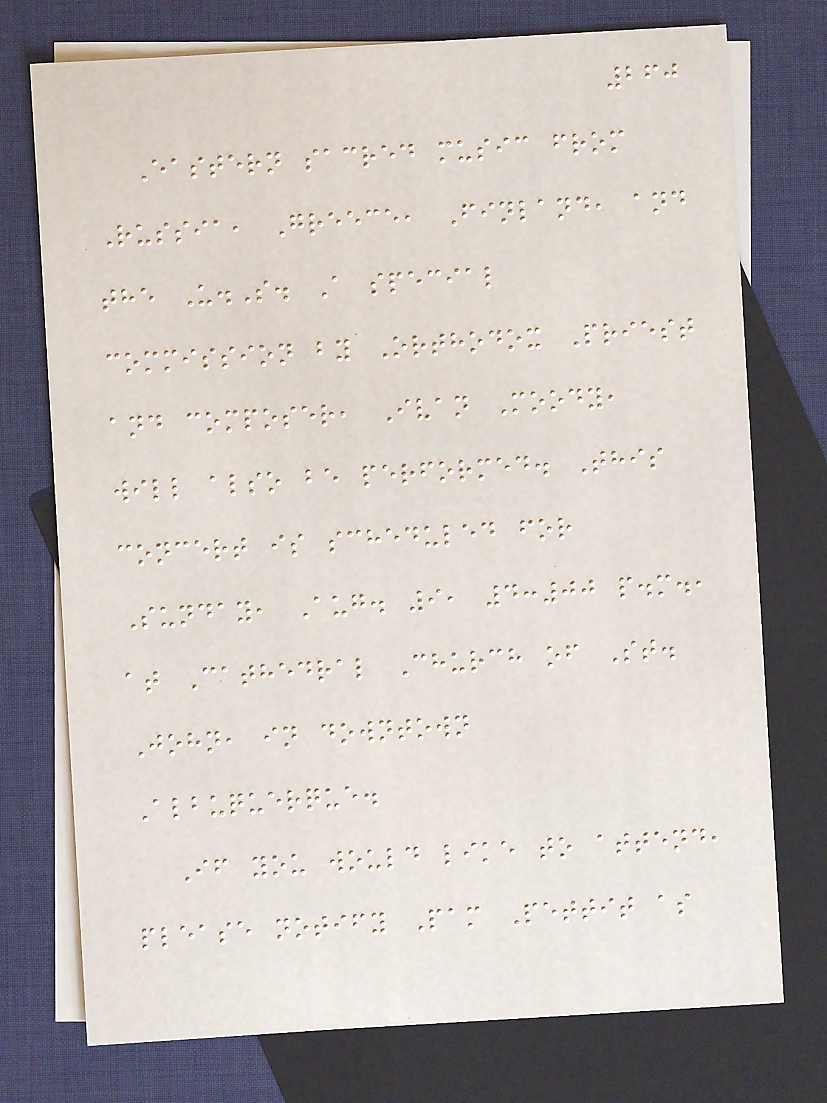260
Eastern sacred music from
Russia, Greece, Finland, and
the U.S. A special
commission by Orthodox Priest
and composer, Ivan Moody,
will also be performed. This
concert is scheduled for
Sunday, Aug. 9, 4:00 p.m.,
at Cathedral Church of St.
John, in downtown
Albuquerque.
If you would like to attend,
please notify Pam Pettit as
